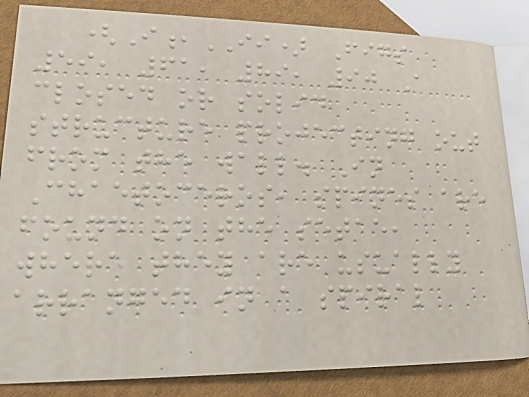(I,II) Figs
59, 61, 89, 90 A
closed or solid
structure projecting out
from the wall. In
Chaetoceros, spines are
found on the setae,
where they are usually
arranged in a spiral
